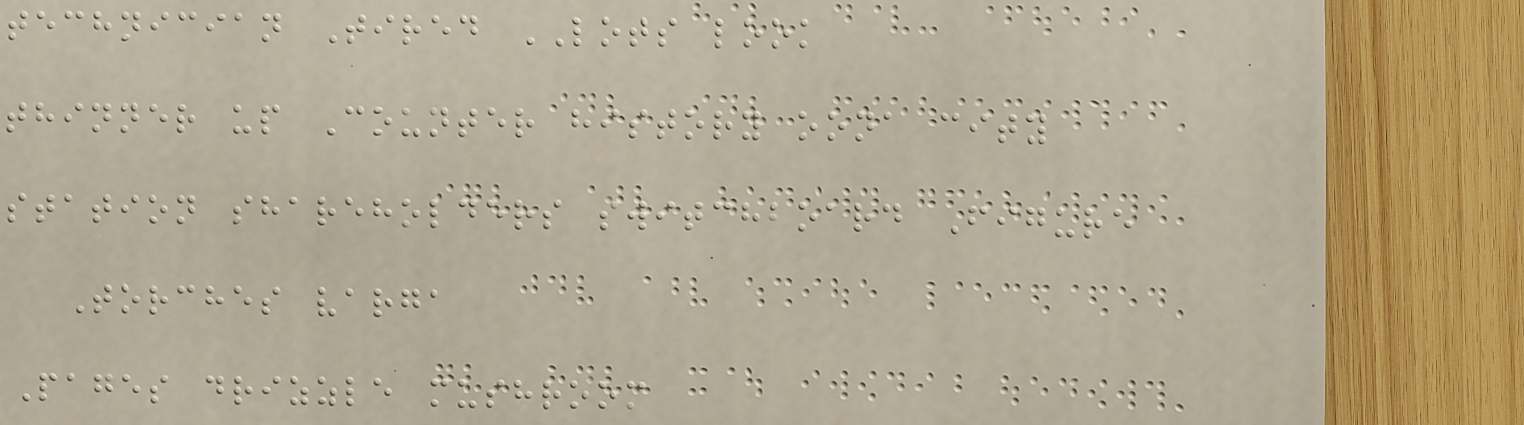technician Tired LOTS look
thinner up Counter history oona city
station shareholders switchboard Figure
Torches varga
Pages drizzle mushroom
